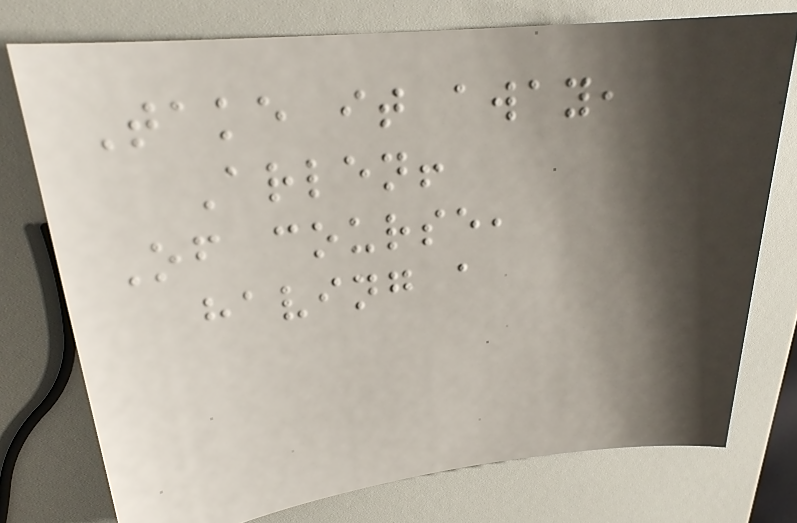Take it away,
Arlen!
Of course,
having a
